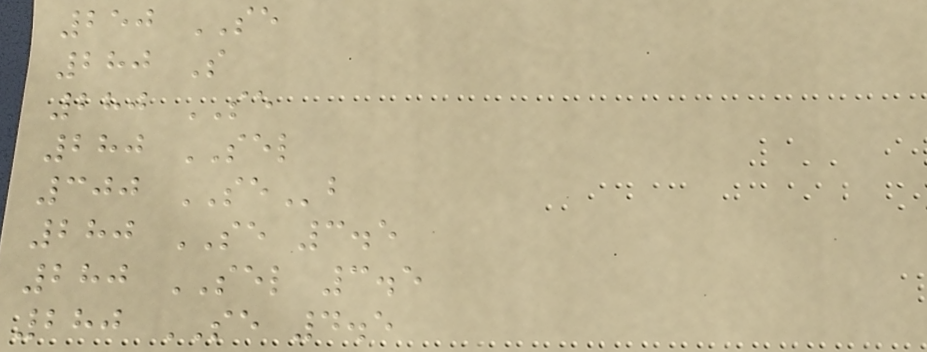250 SE
280 S
280 SE
280 SEL
300 SEb
280 SE 3.5
280 SEL 3.5
280 SE 4.5
